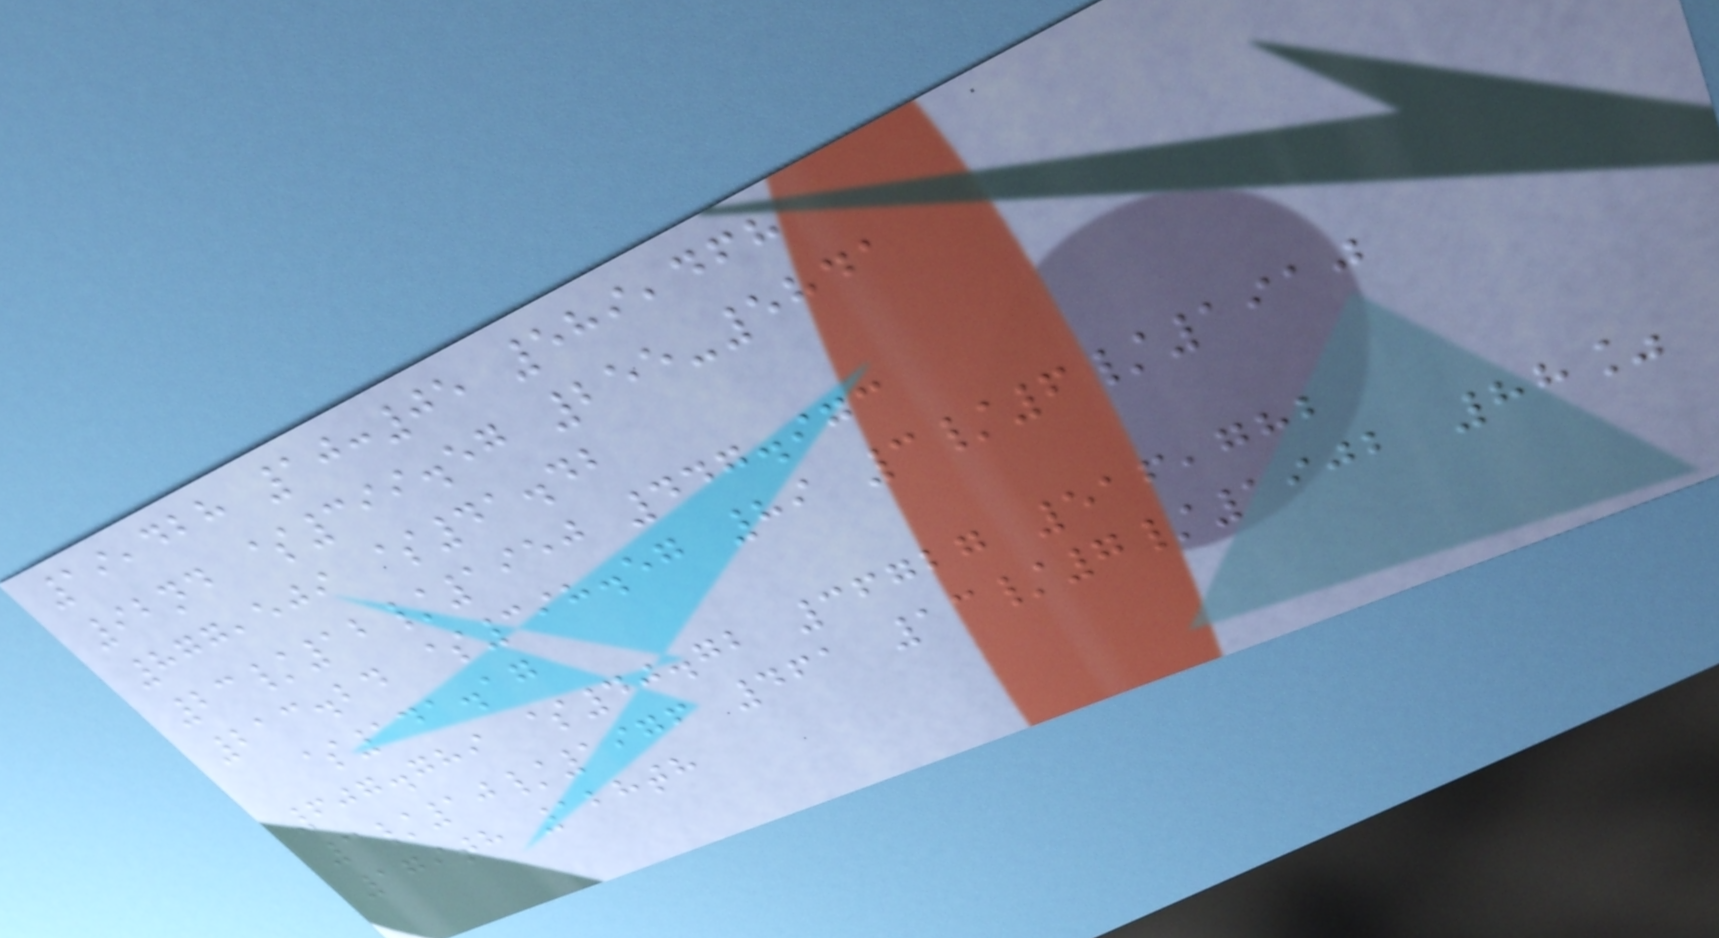19,428 10:05 589,468
92nd $399.57 255-5841
877,509 $41.42
23/12/1950 447.973
213.24 $398.57 89 3/6/1910
$141.17
607.789 $40.72 36727 516,782
3/10/1976 461 13/7/1902 88%
179th 128th
